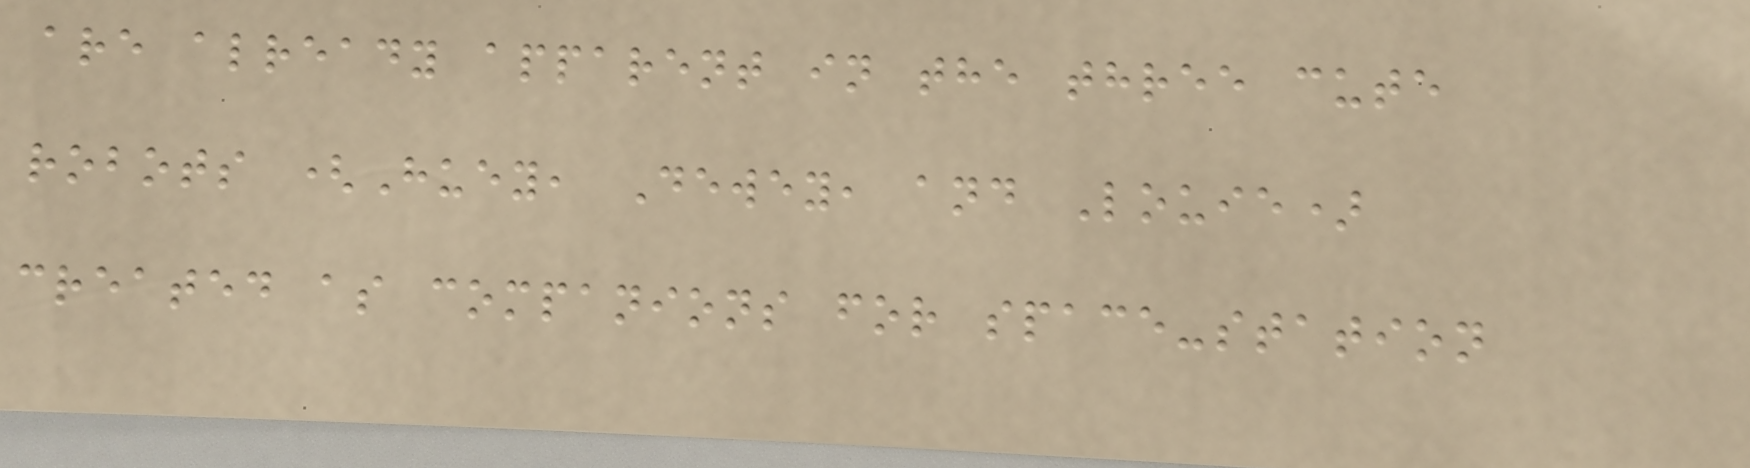are already apparent in the three cute
robots (Huey, Dewey, and Louie)
created as companions for space-station
